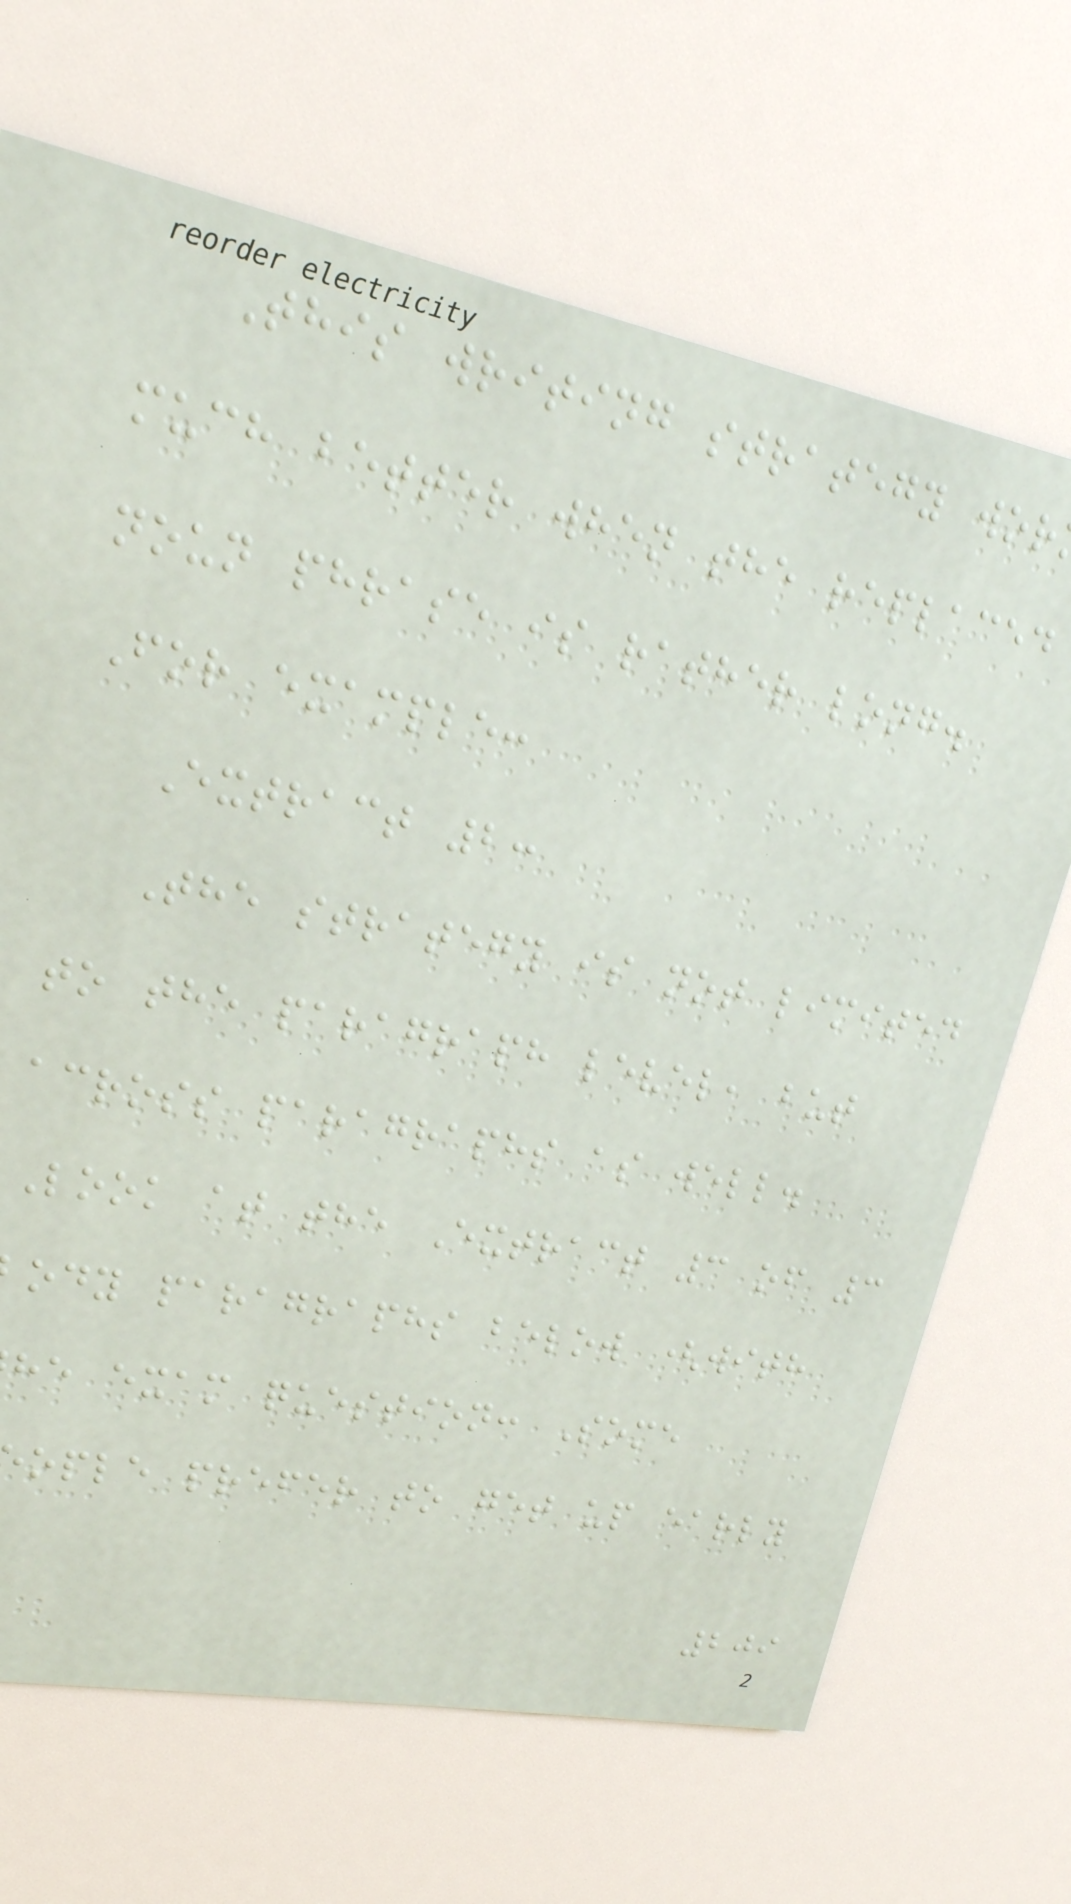This writing strategy wor
much better when the replaced
noun phrase is rather long.
For example:
Extract 2:
The strategy is not limited
to the paragraph level, but
across paragraphs as well.
Look at the Extract 3 of 3
ody paragraphs below (with
he exam question: Some
ople prefer to get up early
209
